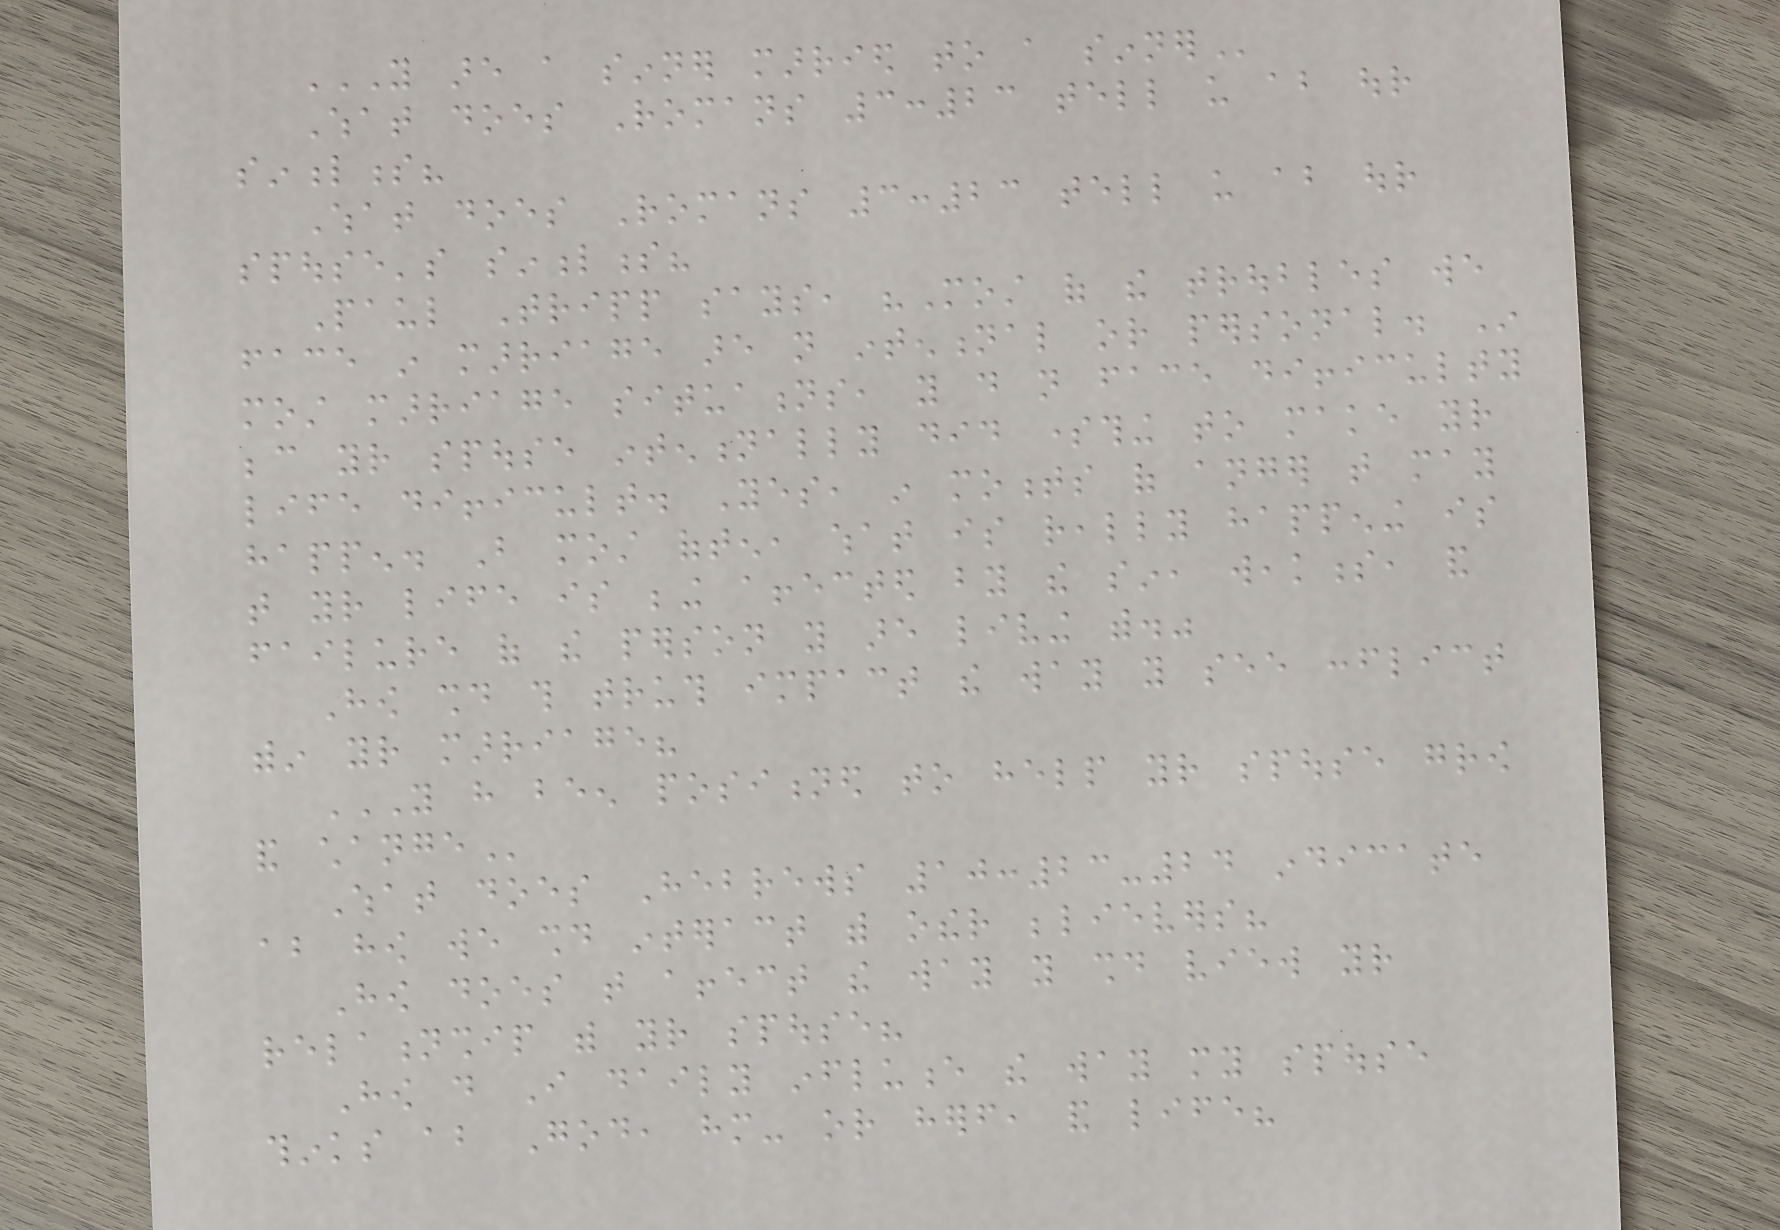YOU ARE A SINNER MARRIED TO A SINNER
What does Romans 3:23 tell us about our
sinfulness?
What does Romans 3:23 tell us about our
spouse's sinfulness?
Paul Tripp says, "Most of the troubles we
face in marriage are not intentional or personal. In
most marriage situations, you do not face difficulty
because your spouse intentionally did something to make your
life difficult. Yes, in moments of anger that may
happen. But most often, what is really happening is
that your life is being affected by the sin, weakness, and
failure of the person you are living with."
How should this truth impact the way you see conflict
within your marriage?
YOU HAVE BEEN POSITIONED TO HELP YOUR SPOUSE GROW
AND CHANGE
What does Hebrews 10:23-24 indicate
about how we should interact with other believers?
How does that affect the way you should view your
relationship with your spouse?
How do I daily influence the way my spouse
thinks about God, him- or herself, and life?
